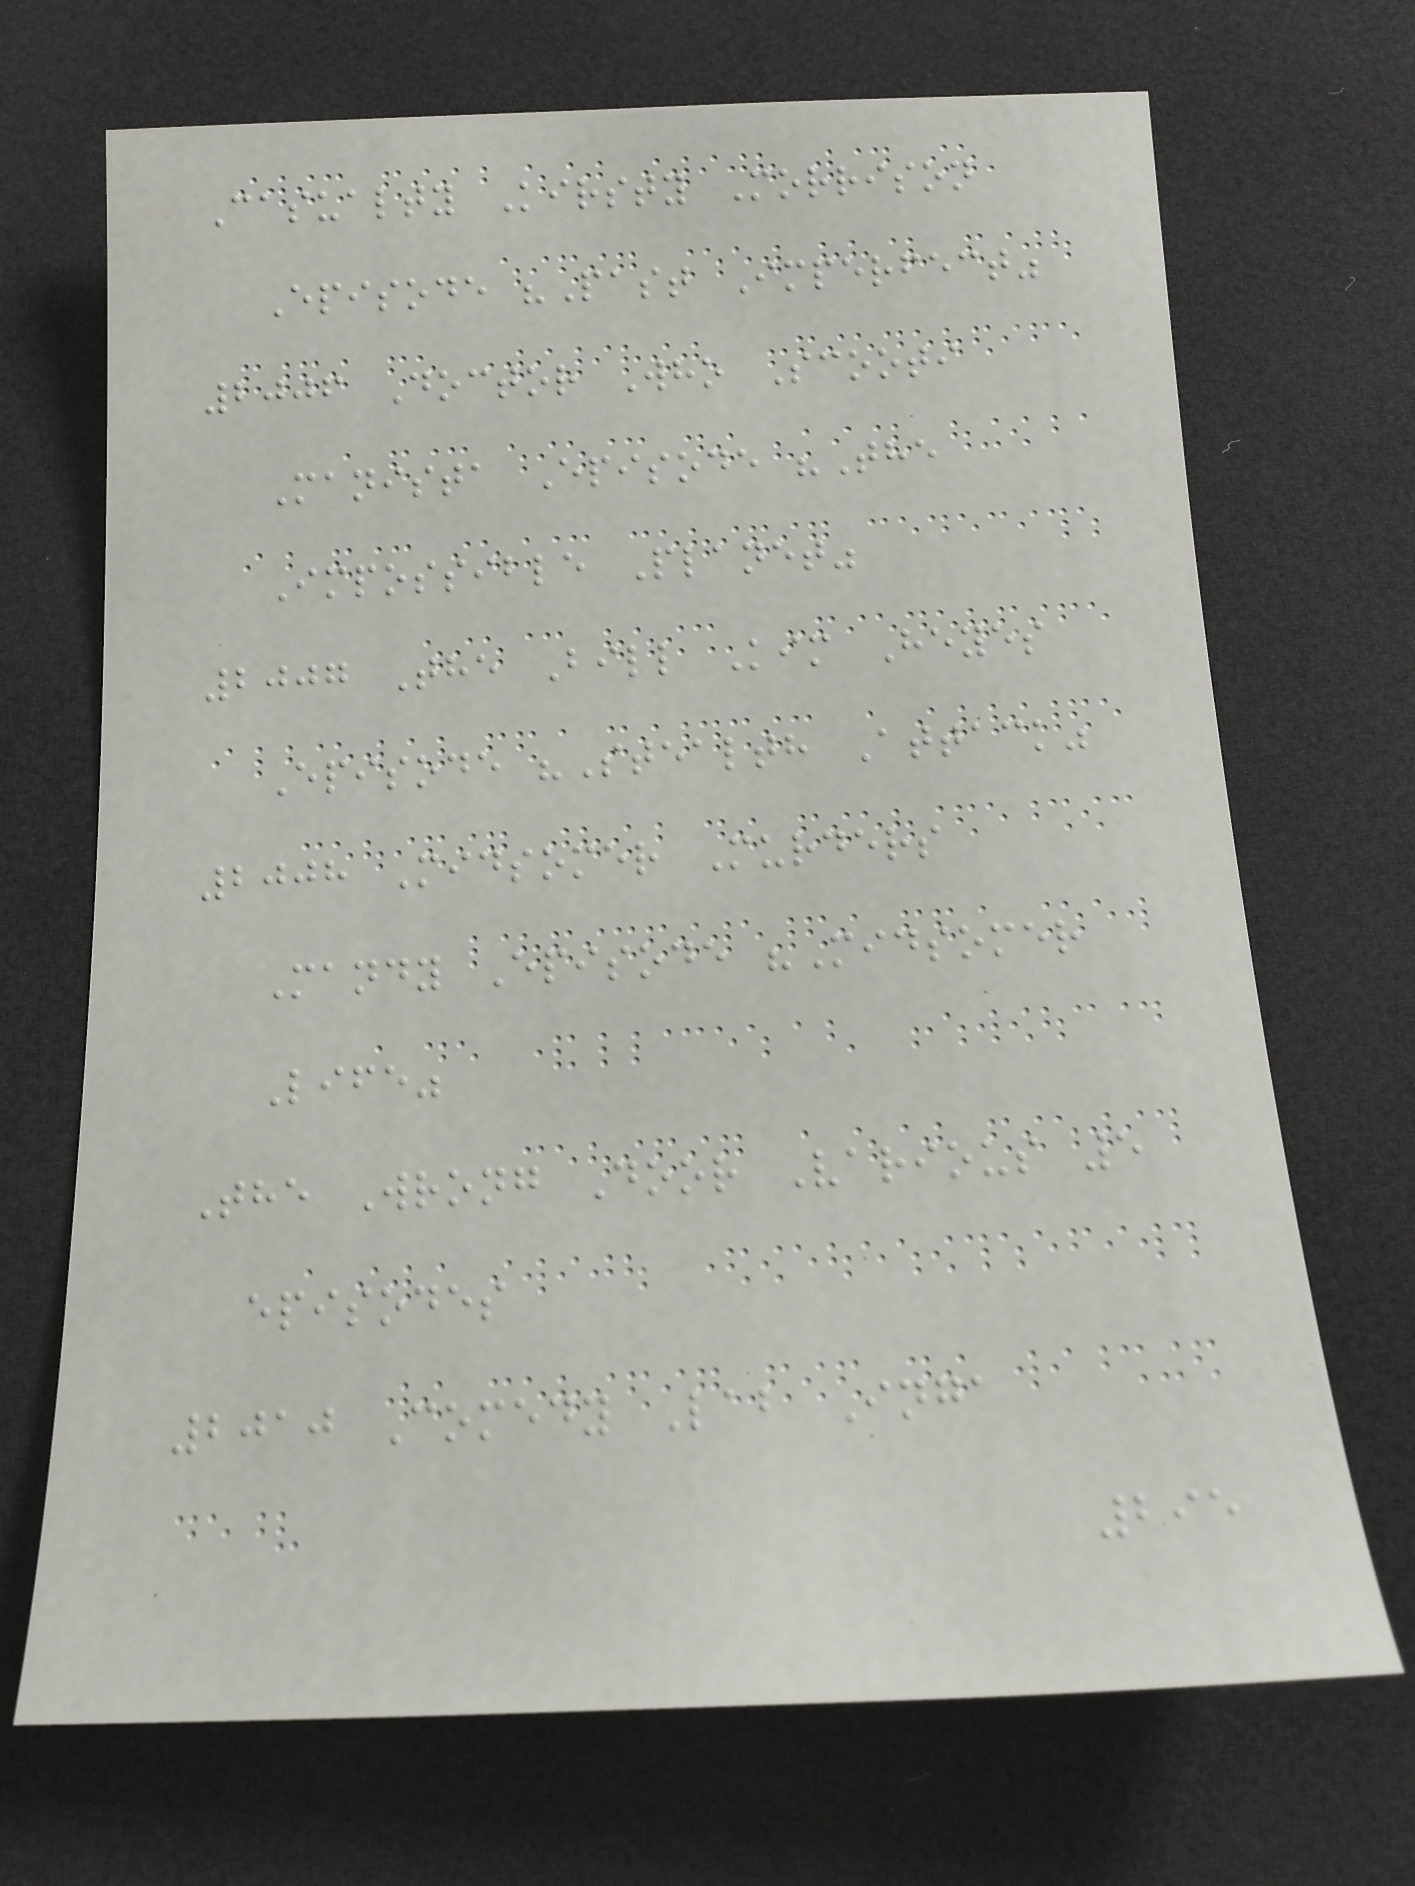Casualty Kirsty Morrison
Episode "Past Imperfect"
2006 Doctor Who Scooti
Manista Episode "The
Impossible Planet"
2007 The Bill Kim Heyes
Episode "Stealth Attack"
2008 Midsomer Murders
Mandy Episode "Midsomer
Life"
The Wrong Door Various 5
episodes
2010 Comedy Lab Inga
295
